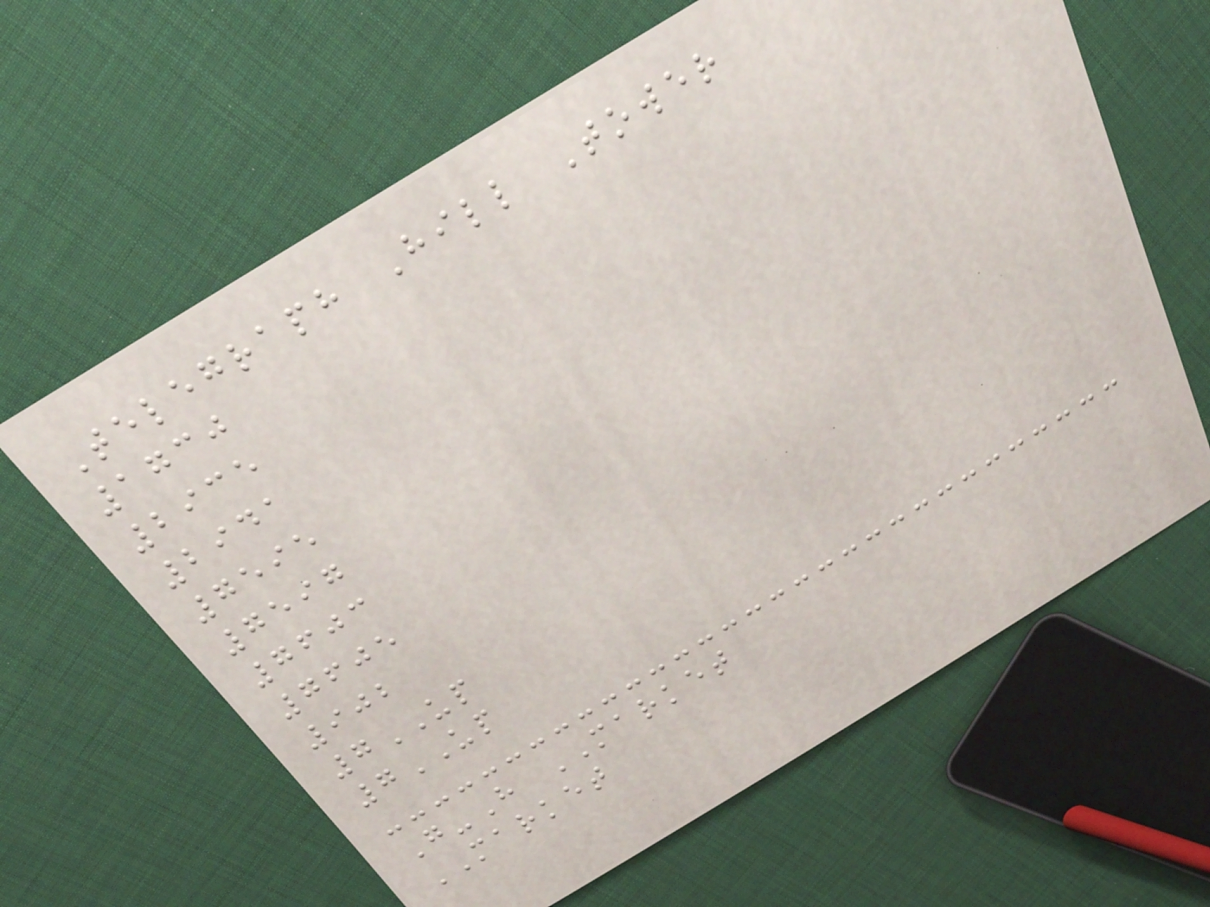Telegraph Hill Tower
1730
2935
2941
7595
7597
7603
7605
902
7UP
7UP
G-H MARKET
MARKET
